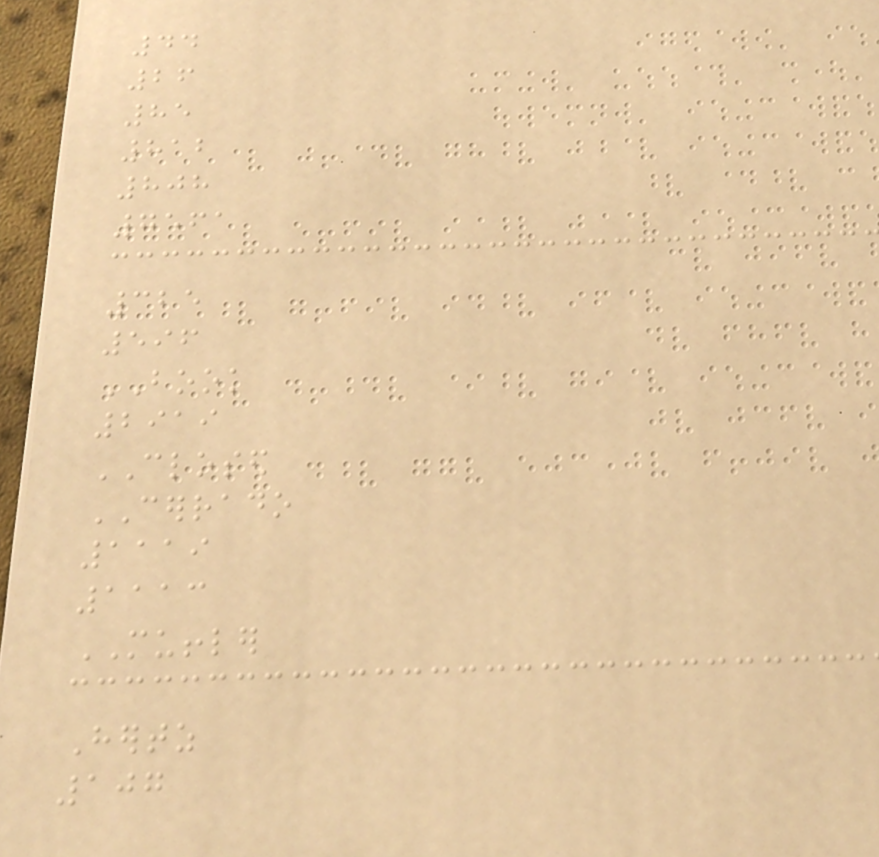44
26
85
812
808
7561
325
596
BOOK
2919
CLOSED
CERRADO
1119
1113
MUFFLER
Hertz
107
